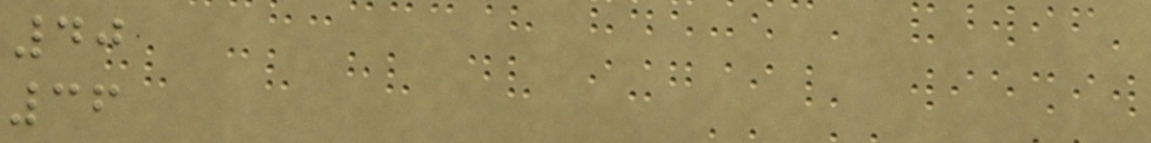40
36
